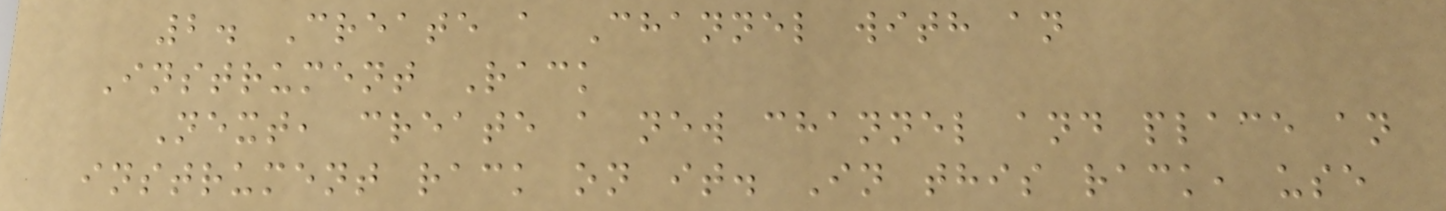2. Create a Channel with an
Instrument Rack
Next, create a new channel and place an
instrument rack on it. In this rack, use
